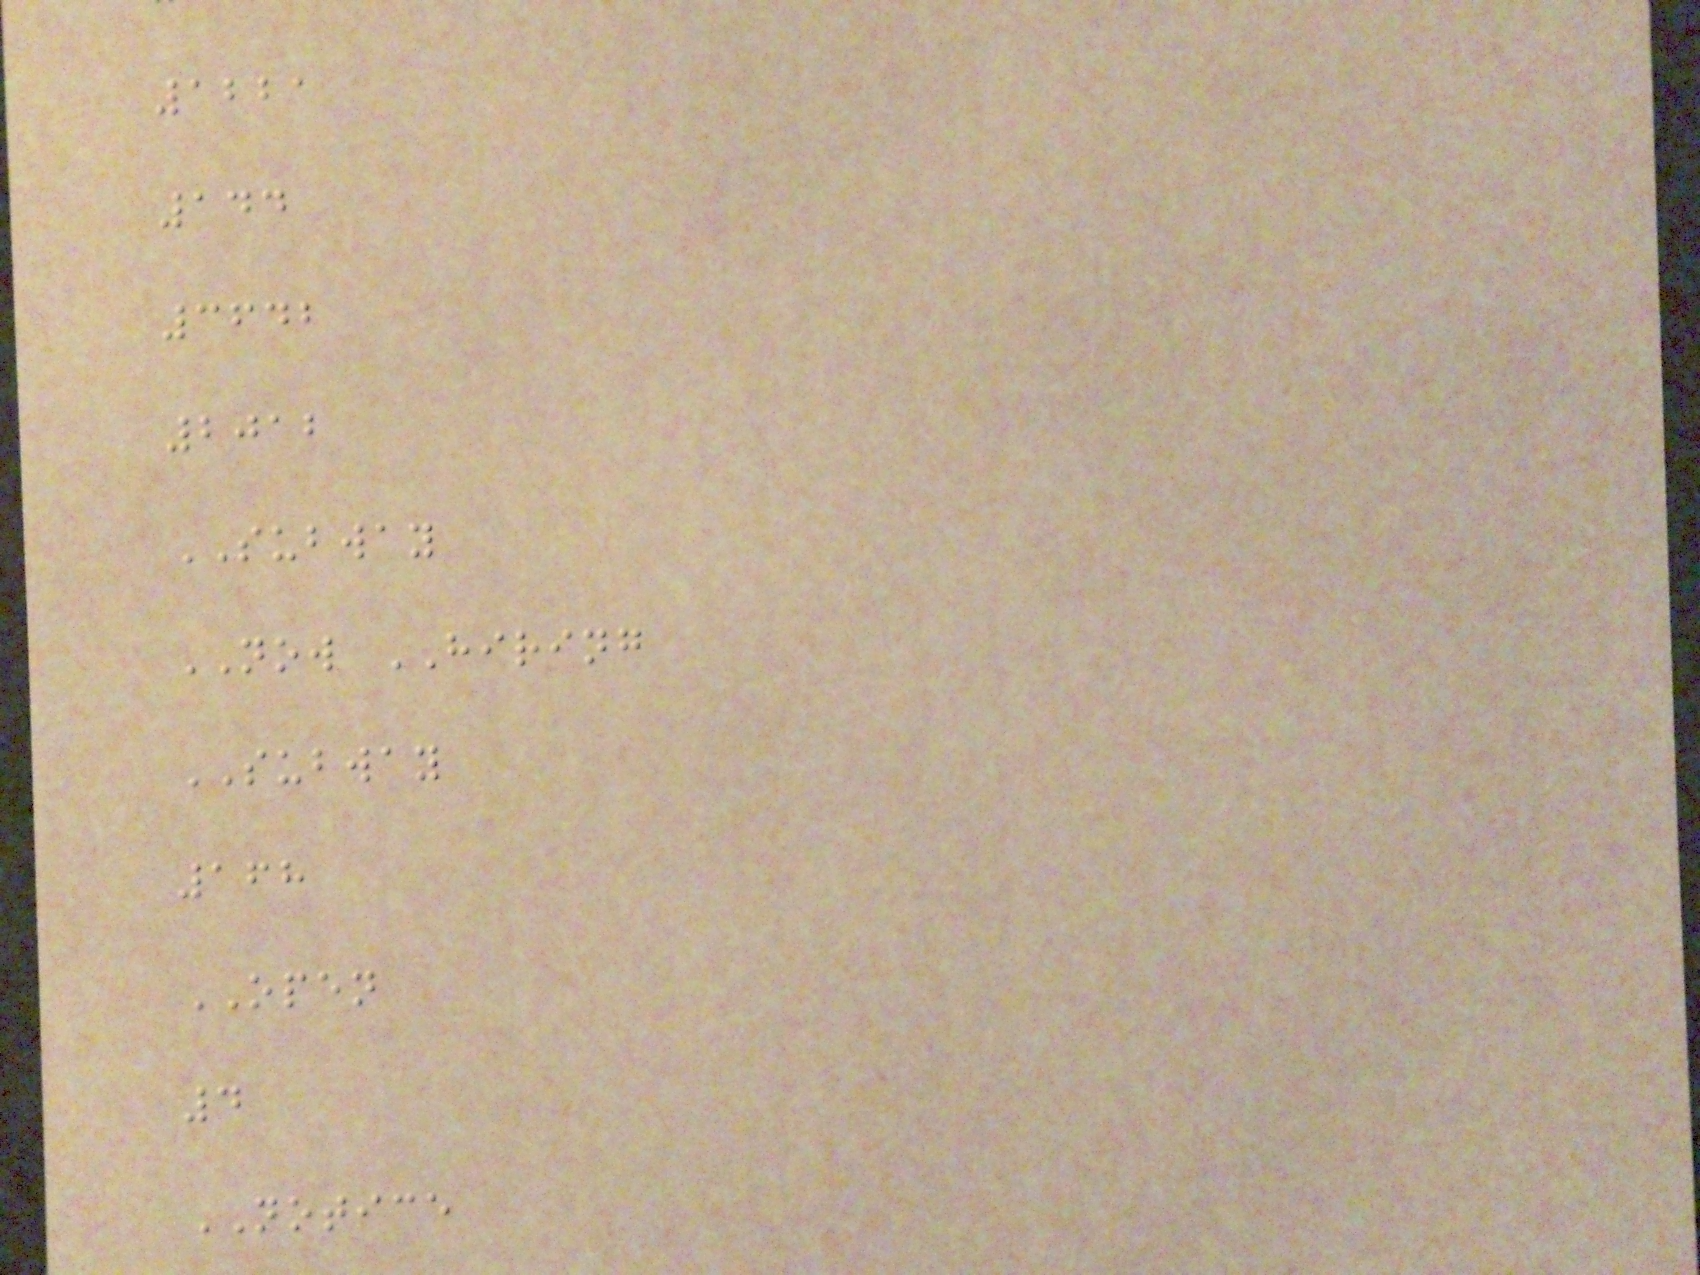1221
144
3642
2012
SUBWAY
NOW HIRING
SUBWAY
168
OPEN
4
NOTICE
